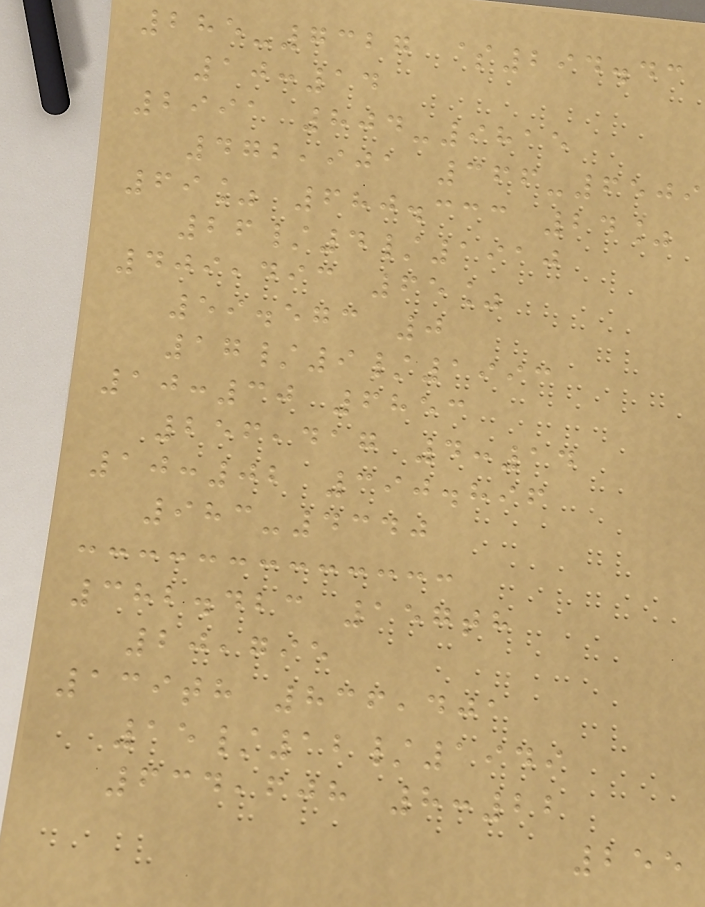285-7327 $294.43
10:14
2991 804-9815
472,901 366-6509
69% 680.333 24%
26/4/1910
409,493 65%
59.573 0
17/9/1993
10:30 6853
256,417 4:14
10:02 390.896
983-4340
382.423 157th
20,795
139th 836,401
15/12/1949
634,608 8:22
255
